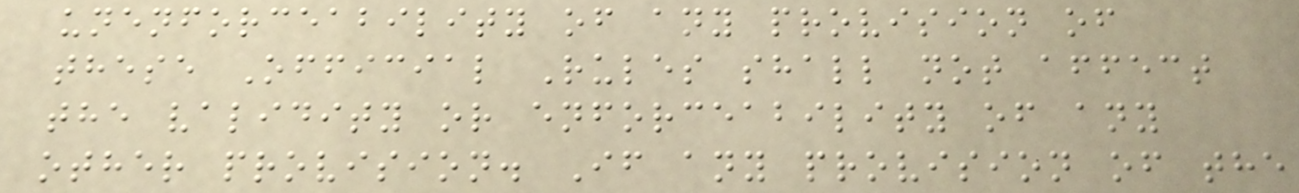unenforceability of any provision of
these Official Rules shall not affect
the validity or enforceability of any
other provision. If any provision of the
